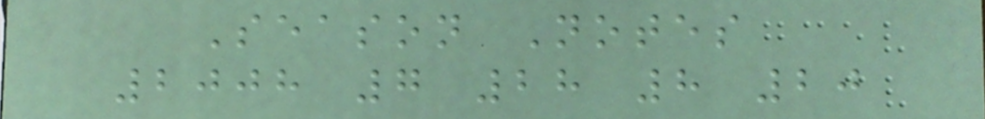Season Notes
2008 7 28 8 20
